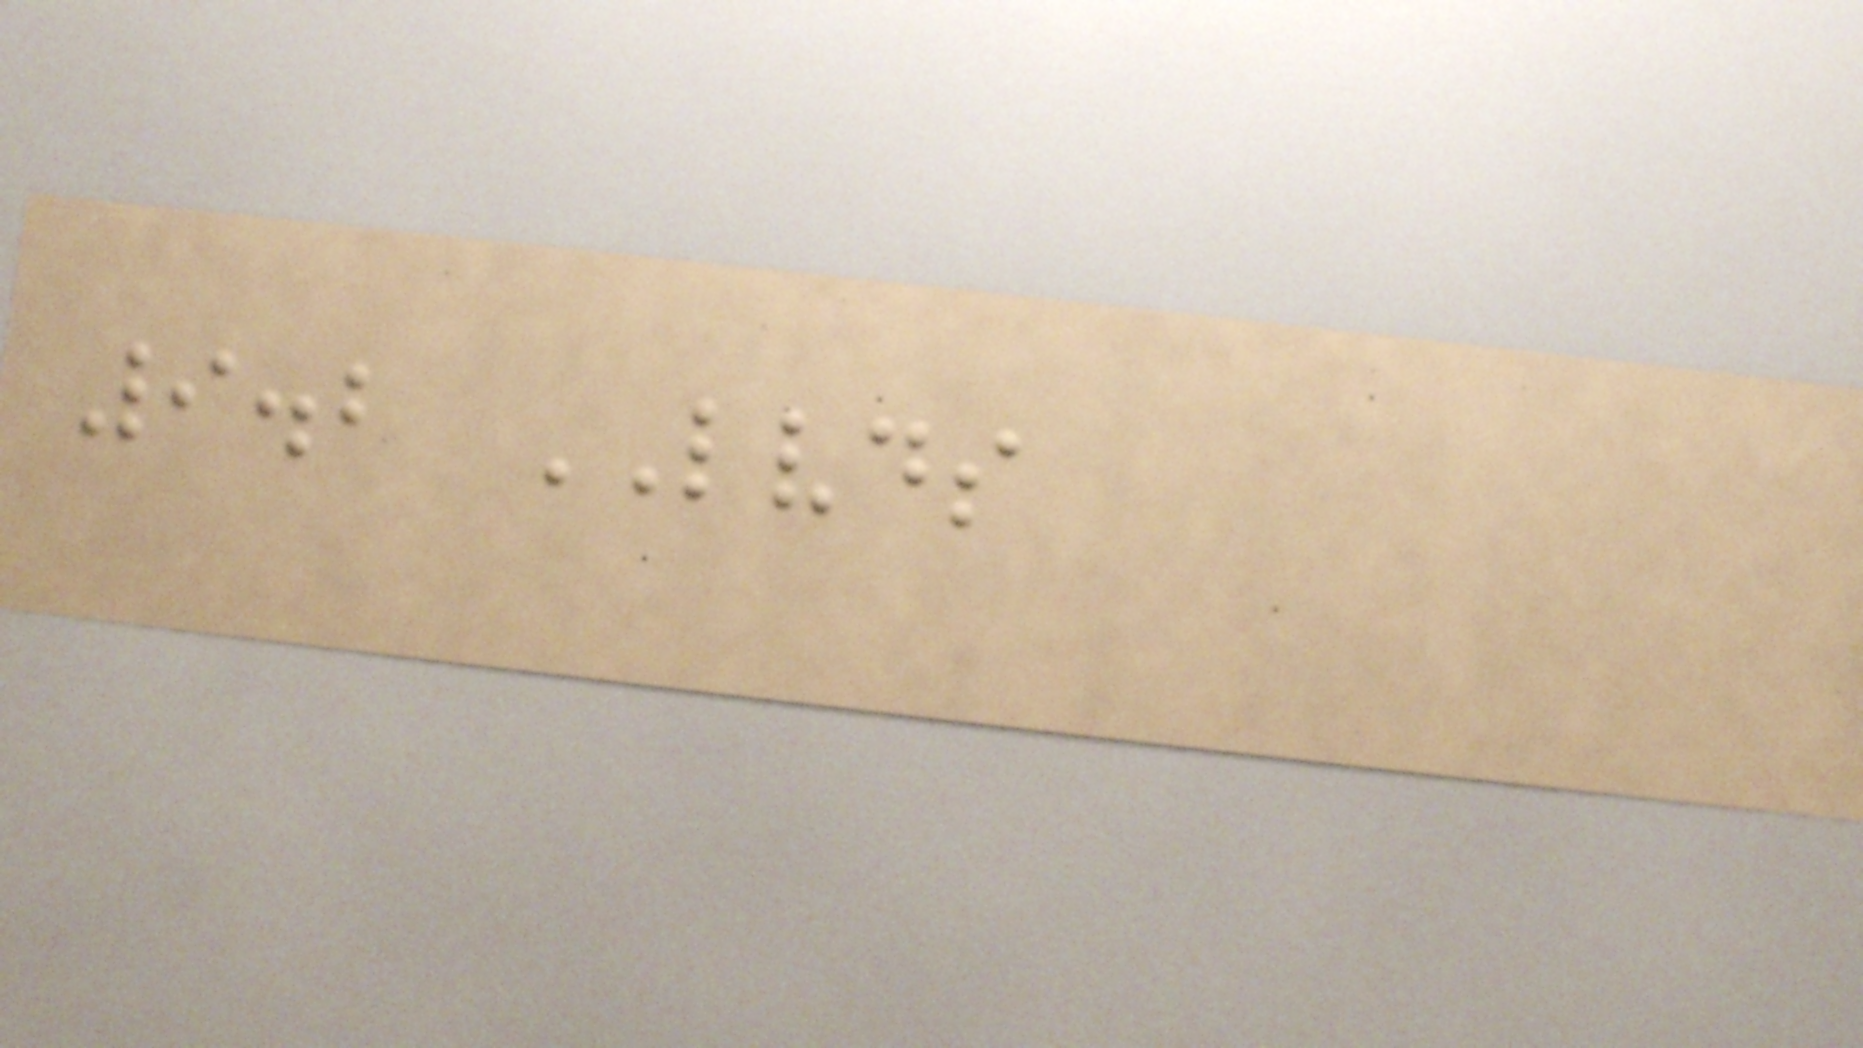9.2 LVDS
